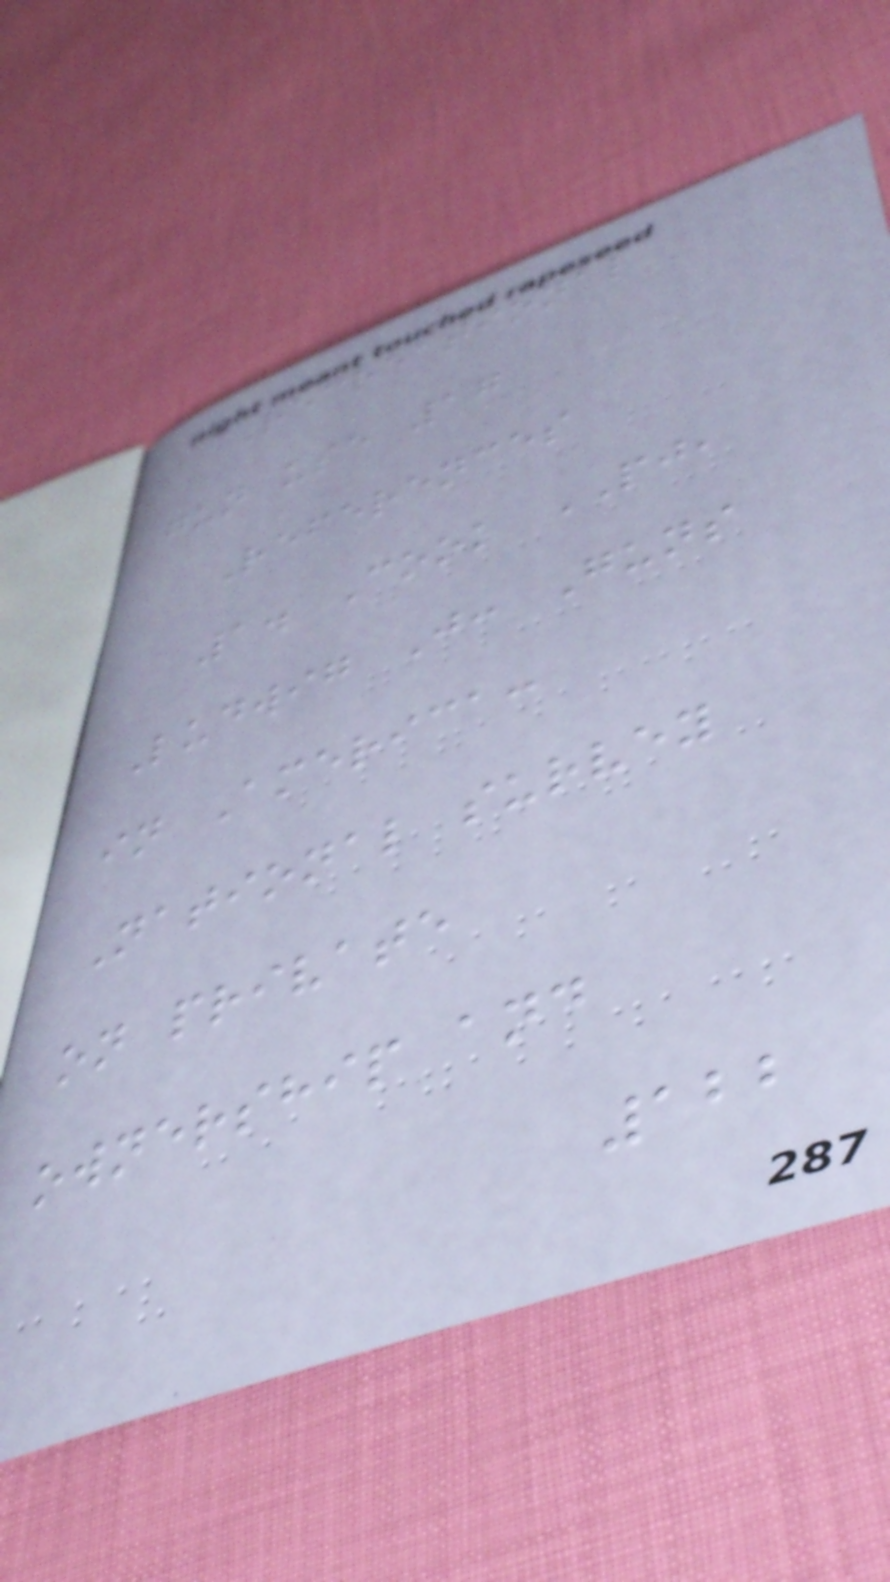Recreational
gun use 17
References
1. Cook PJ,
Ludwig J: Guns
in America:
National survey
on private
ownership and
122
